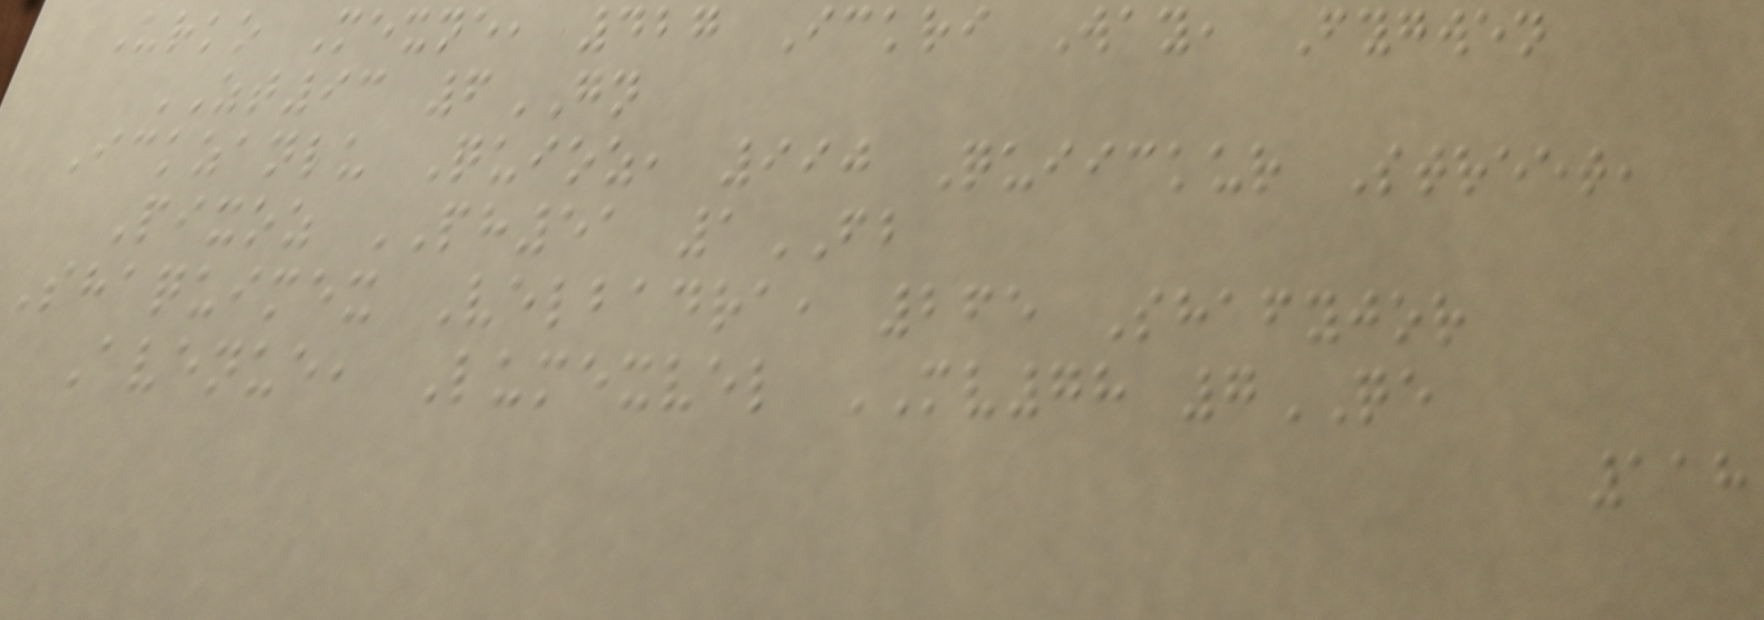Urko Mexne, 427 Ickri Way, Fygwen
ZT93 6GN
Ickzanlu Quioz, 990 Quiickur Street,
Pixoz PH51 1FB
Shaquimex Velbadra, 265 Shafyjor
Avenue, Lumexvel MV78 7QE
118
